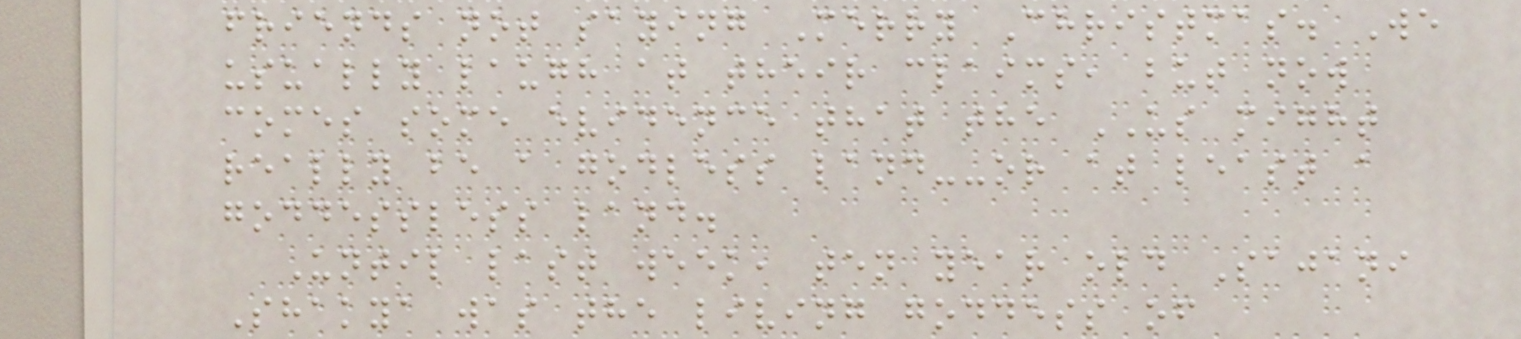friends not saying Merry Christmas. We
usually laugh at their claims, but now
comes some evidence that the US might
really be a godless land--or at least a
goddessless land.
Until last week, ten year old Sajani
Shakya was the living goddess of
